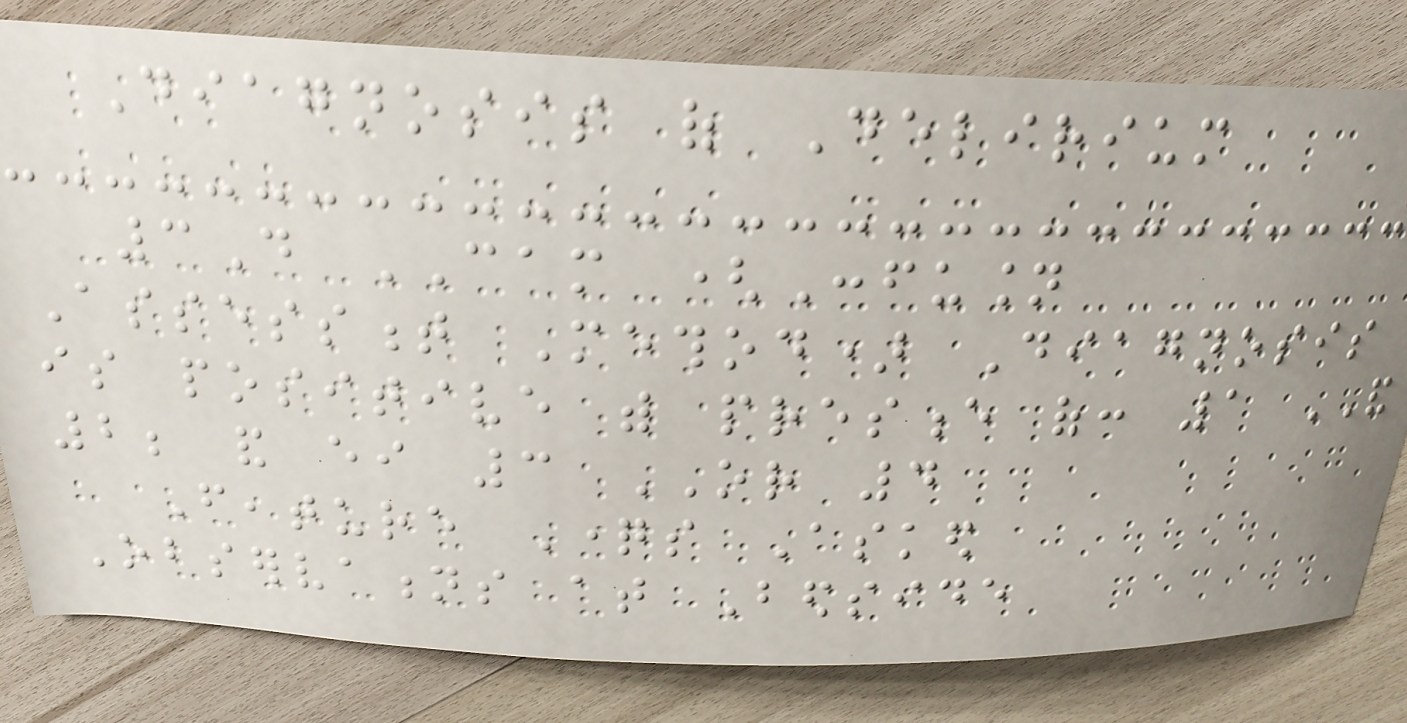Diagnosis of Delirium
3D CAM (Confusion
Assessment Method) Diagnosis
is positive with presence of: 1 AND
2; and either 3 OR 4
Feature Questions Asked
Observations at Bedside
